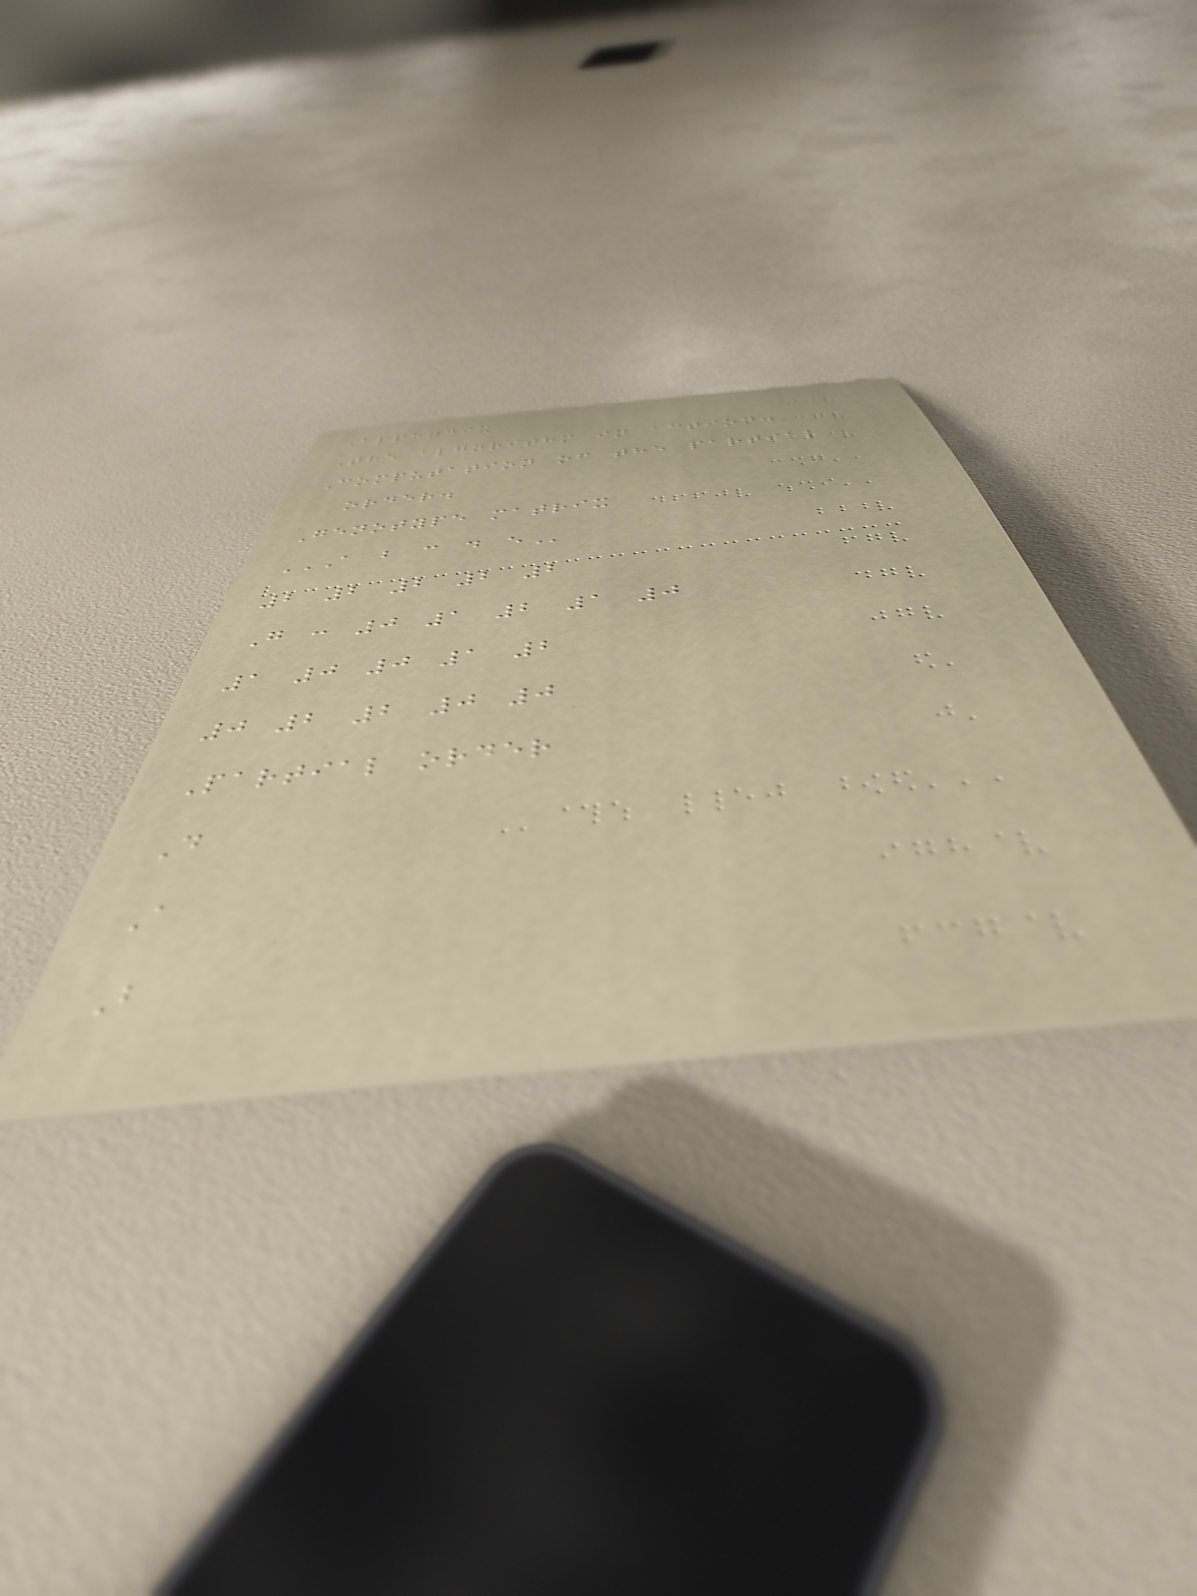Appendix
The algorithm in action.
Computation of the partial
order.
Genotype matrix
A B C D E
2 2 2 2 2
G : 0 1 2 1 0
1 0 0 1 2
0 2 2 0 0
Partial order
D
A
B
